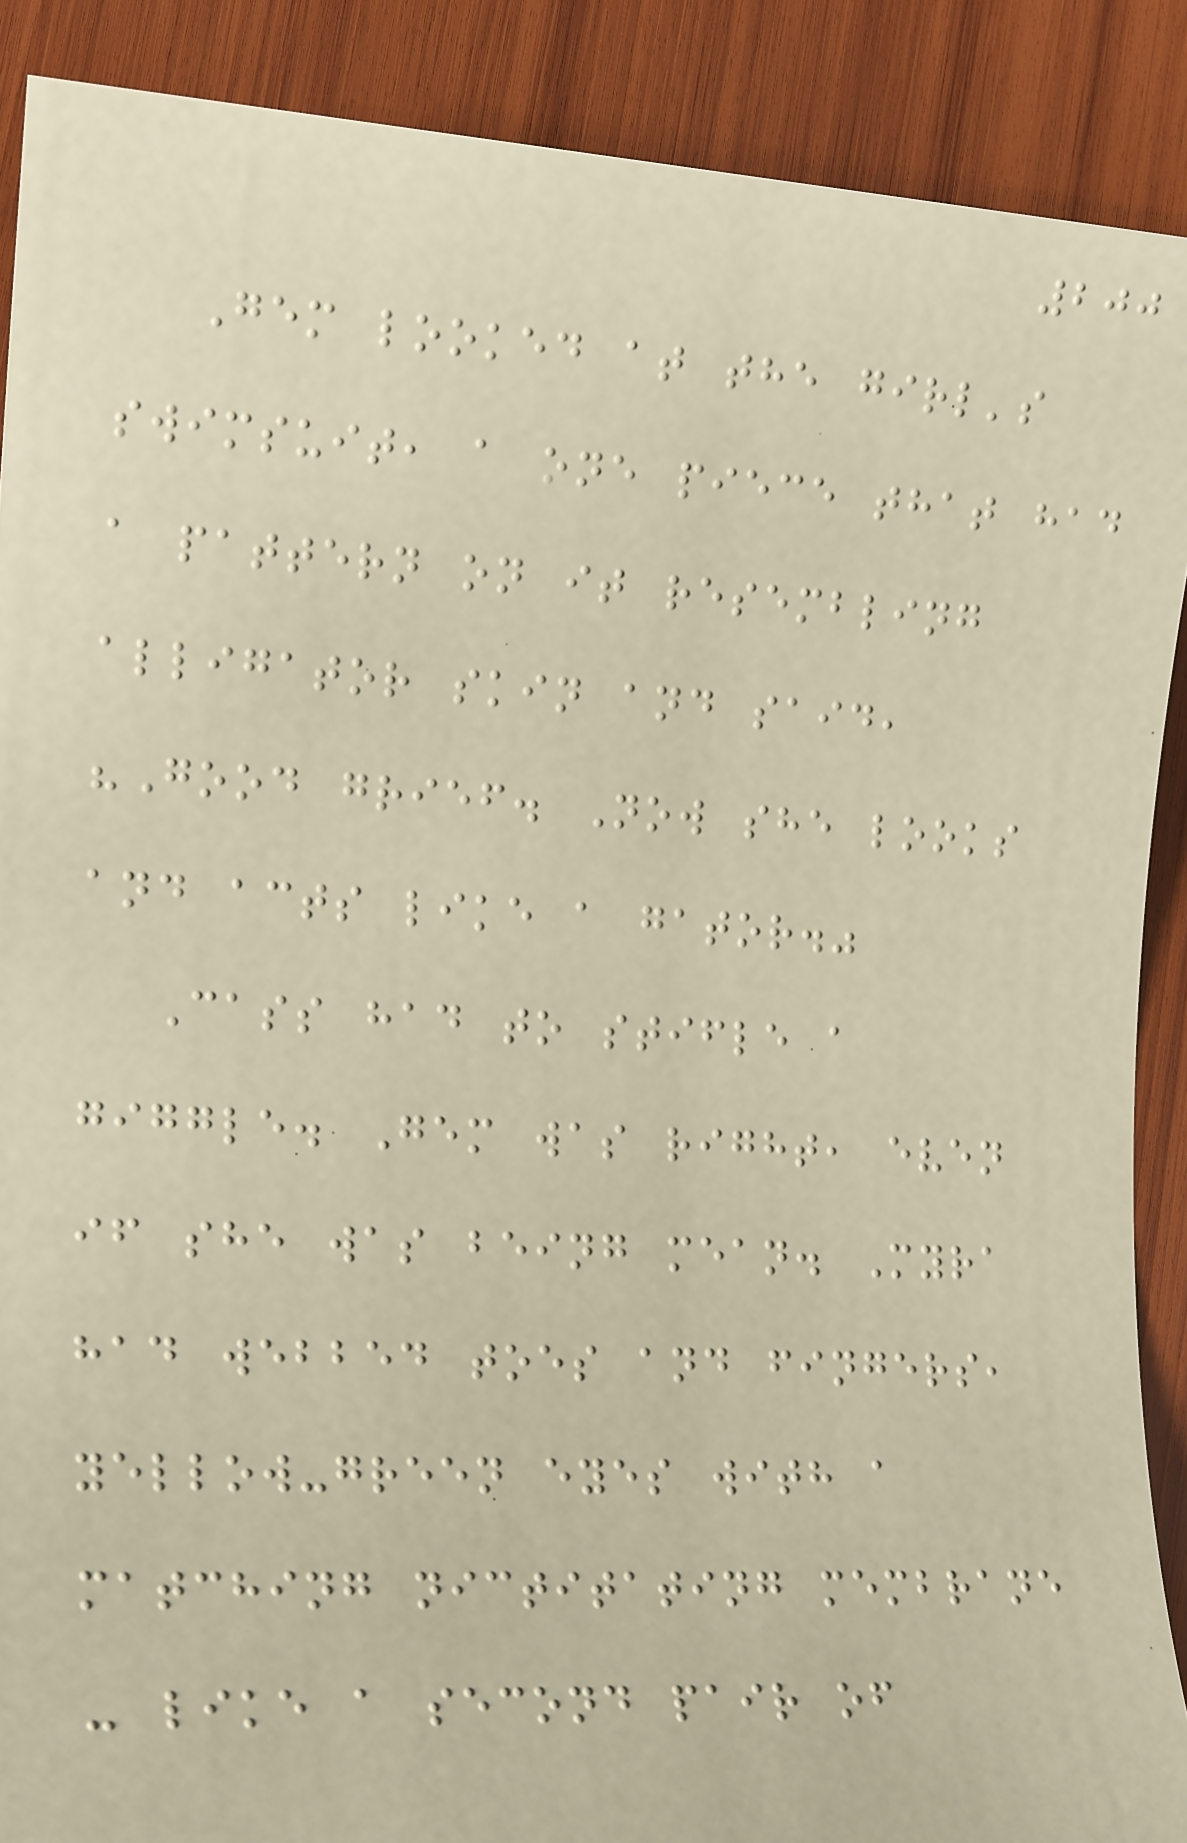200
Gem looked at the girl's
swimsuit, a one piece that had
a pattern on it resembling
alligator skin and said,
"Good grief. Now she looks
and acts like a gator."
Cass had to stifle a
giggle. Gem was right, even
if she was being mean. Myra
had webbed toes and fingers,
yellow-green eyes with a
matching nictitating membrane
- like a second pair of
